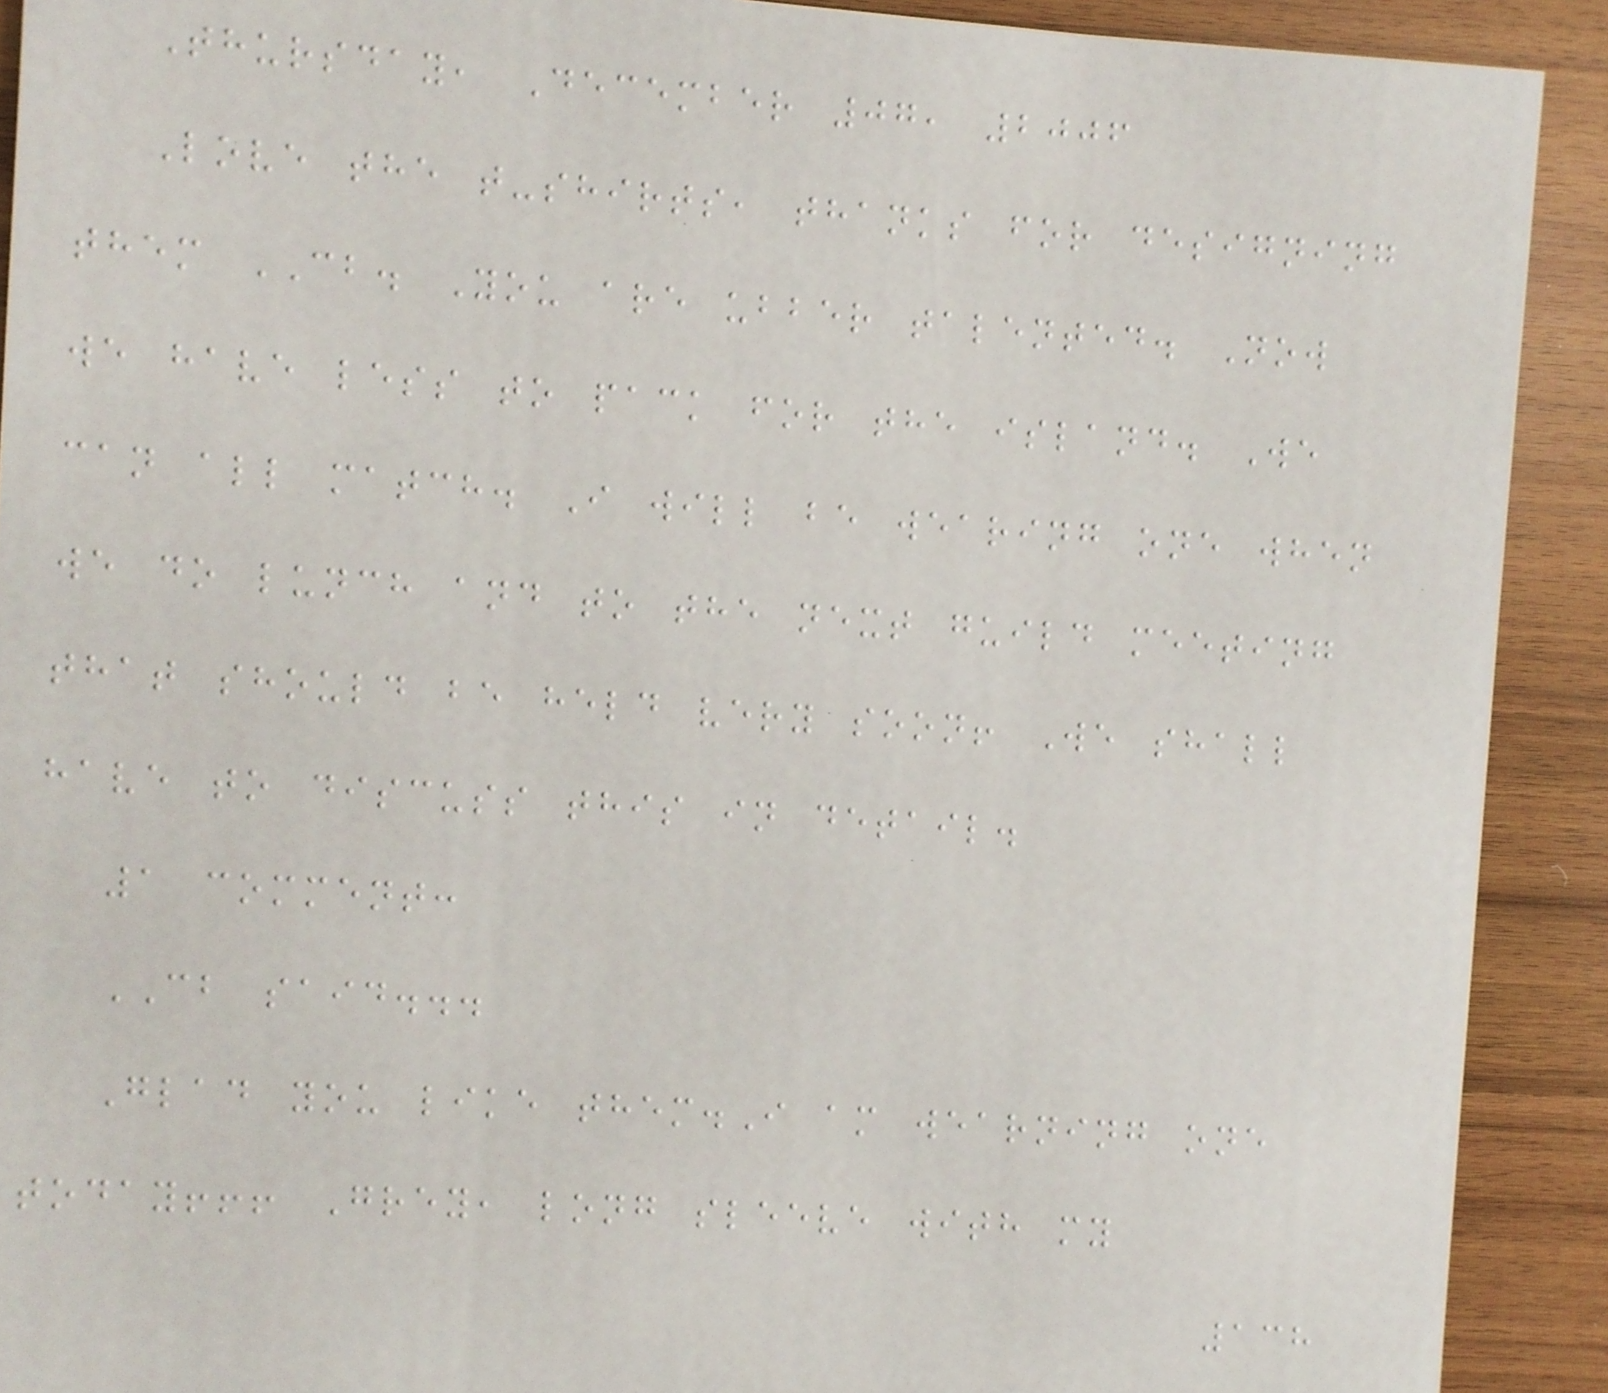Thursday, December 07, 2006
Love the t-shirts, thanks for designing
them CB. You are ubber talented. Now
we have less to pack for the island. We
can all match. I will be wearing one when
we do lunch and to the next guild meeting
that should be held very soon! We shall
have to discuss this in detail.
1 comment:
CB said...
Glad you like them.I am wearning one
today!!! Grey, long sleeve with my
138
